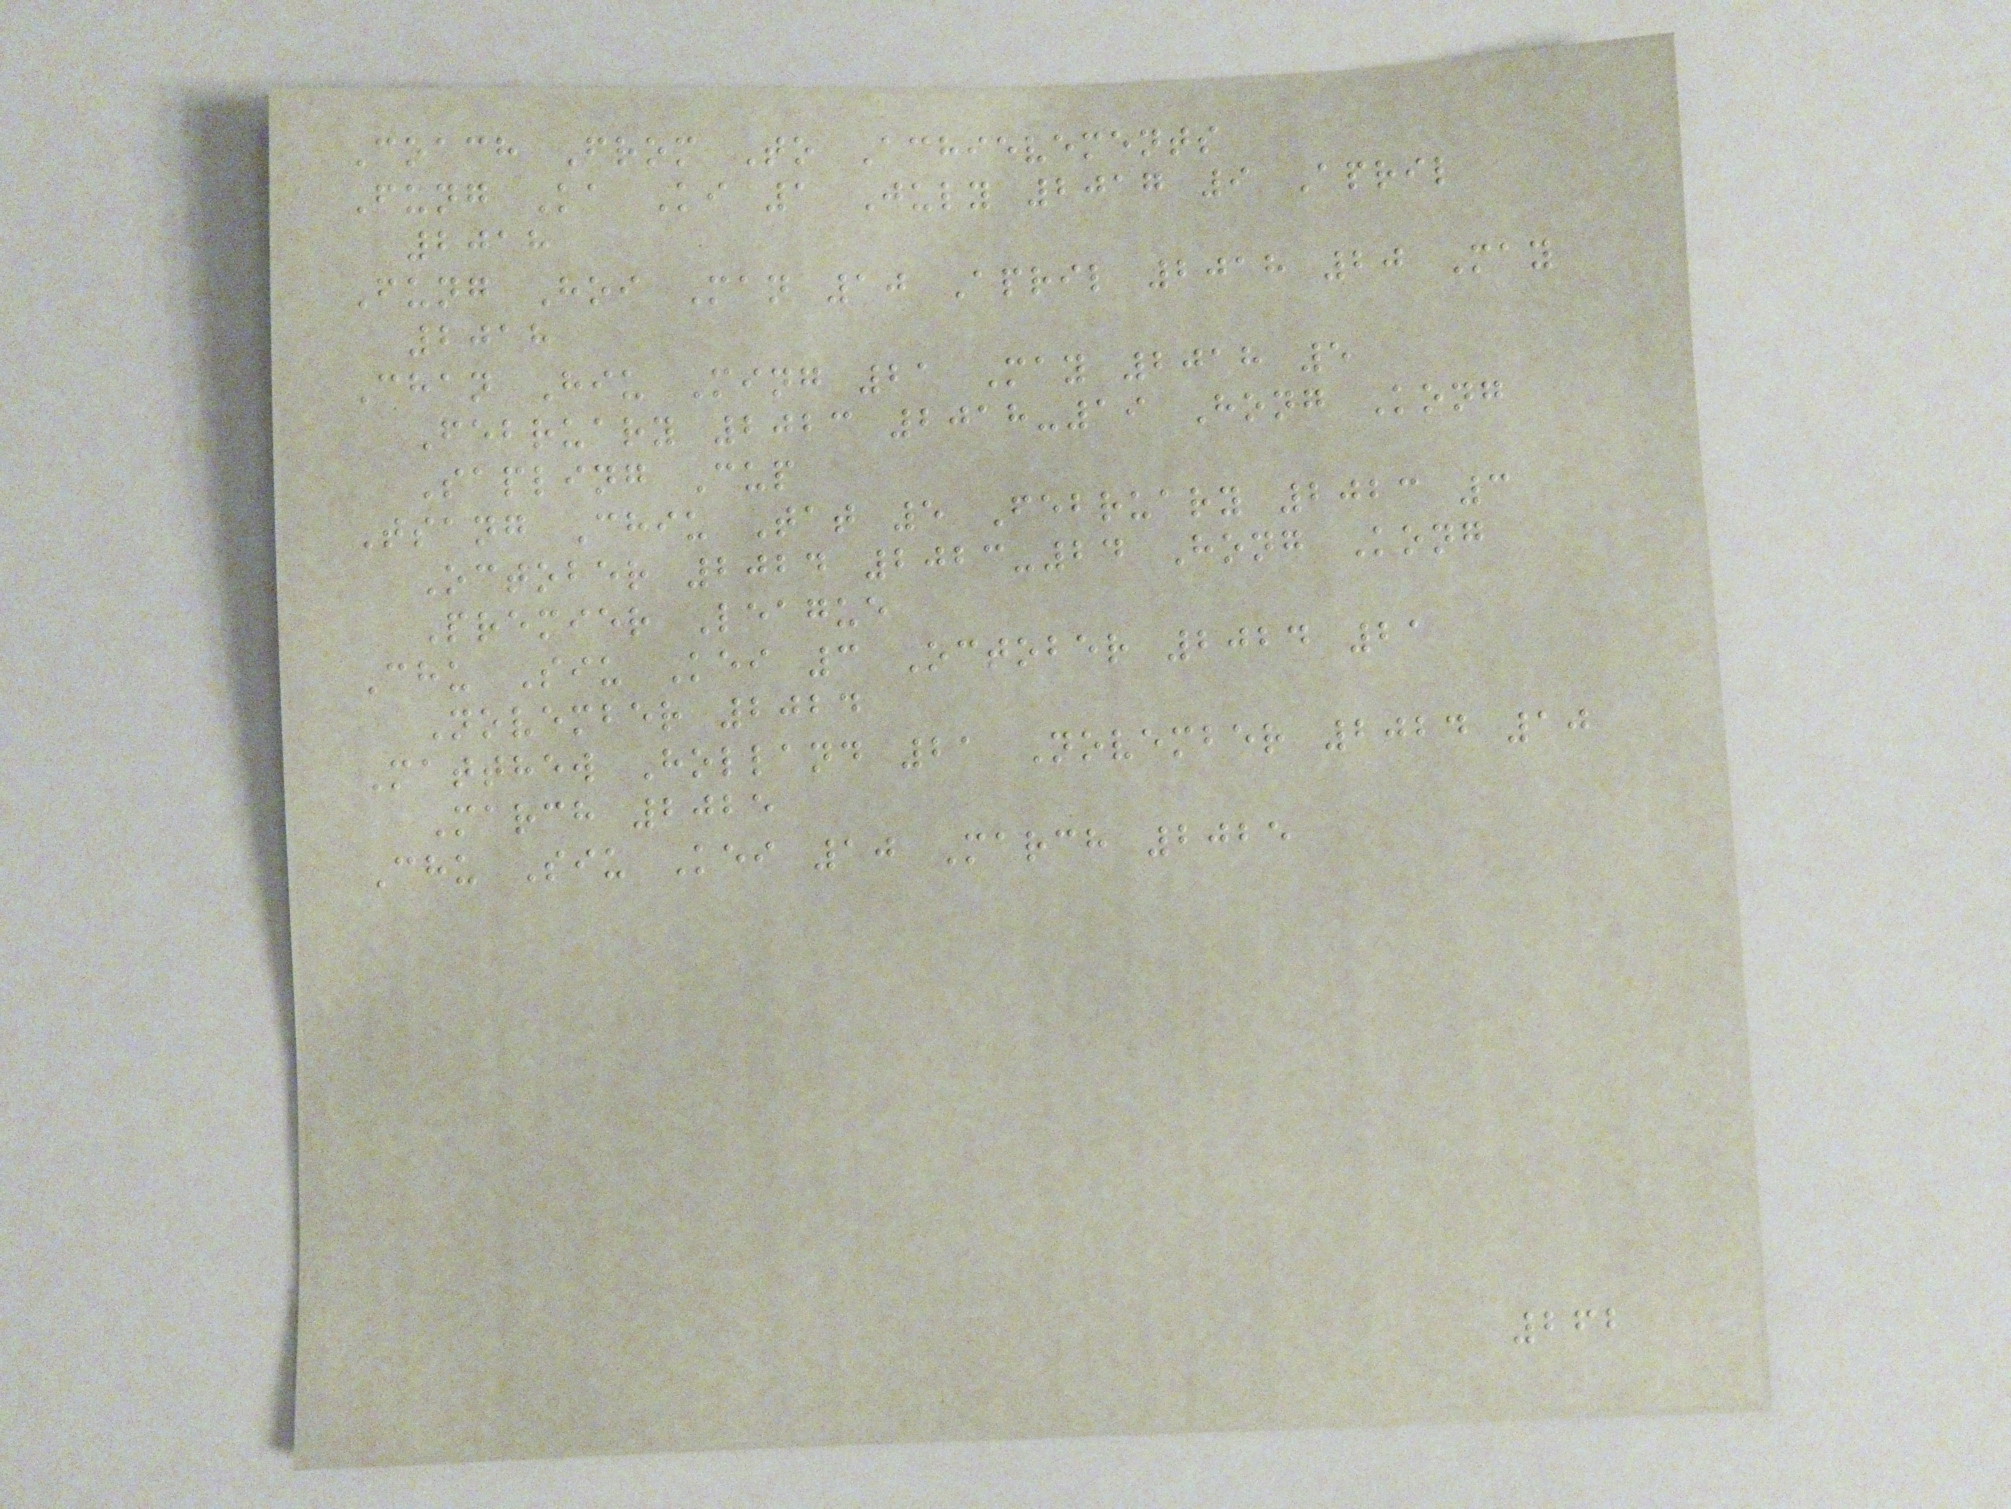Coach From To Achievements
Fung Ka Ki 1 July 2017 9 April
2018
Fung Hoi Man 10 April 2018 20 May
2018
Chan Hiu Ming 21 May 2018 5
February 2023 2018-19 Hong Kong
Sapling Cup
Tsang Chiu Tat 5 February 2023 3
October 2024 2023-24 Hong Kong
Premier League
Chu Siu Kei 3 October 2024 21
November 2024
Matthew Holland 21 November 2024 10
March 2025
Chu Siu Kei 10 March 2025
262
